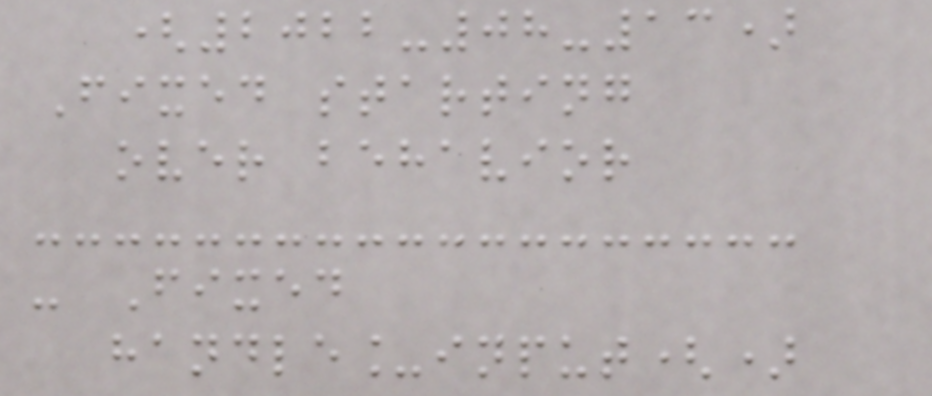(2022-08-13)
Fixed starting
over behavior
- Fixed
handle_input()
